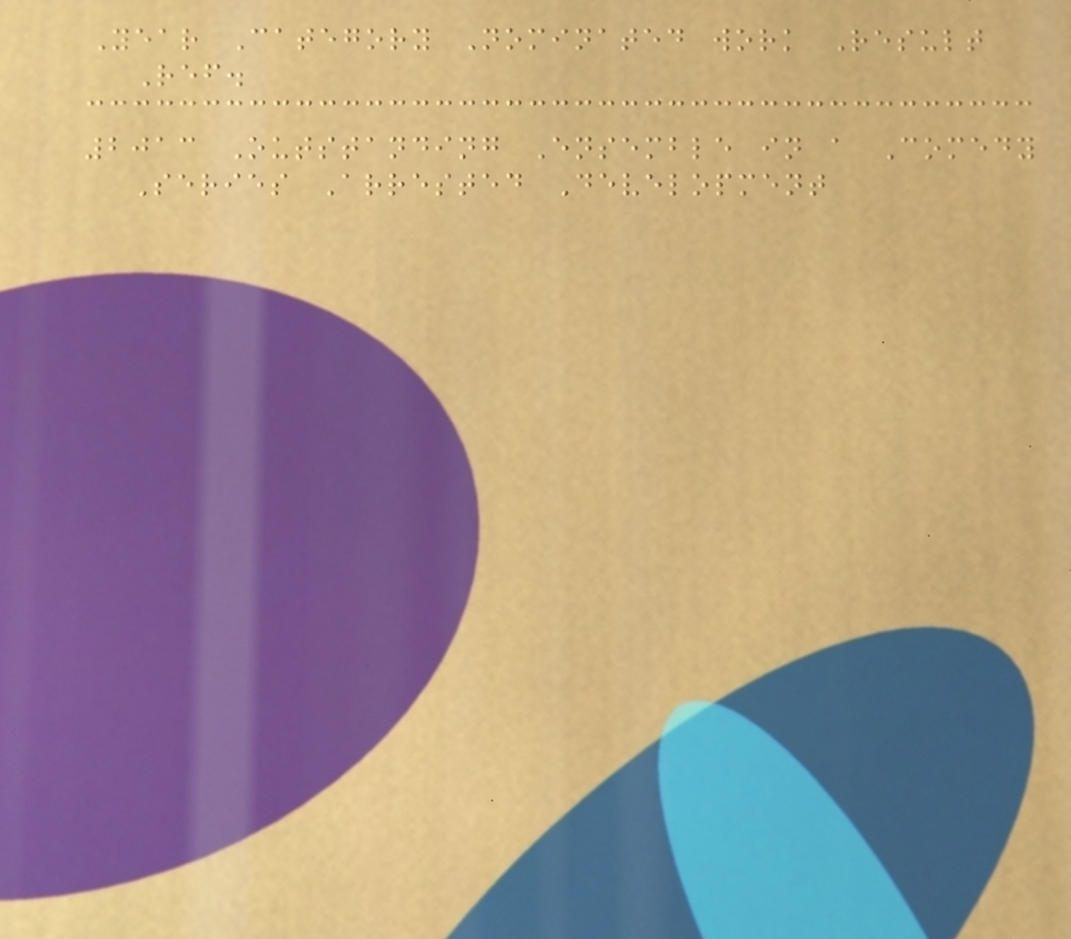Year Category Nominated work Result
Ref.
2013 Outstanding Ensemble in a Comedy
Series Arrested Development
